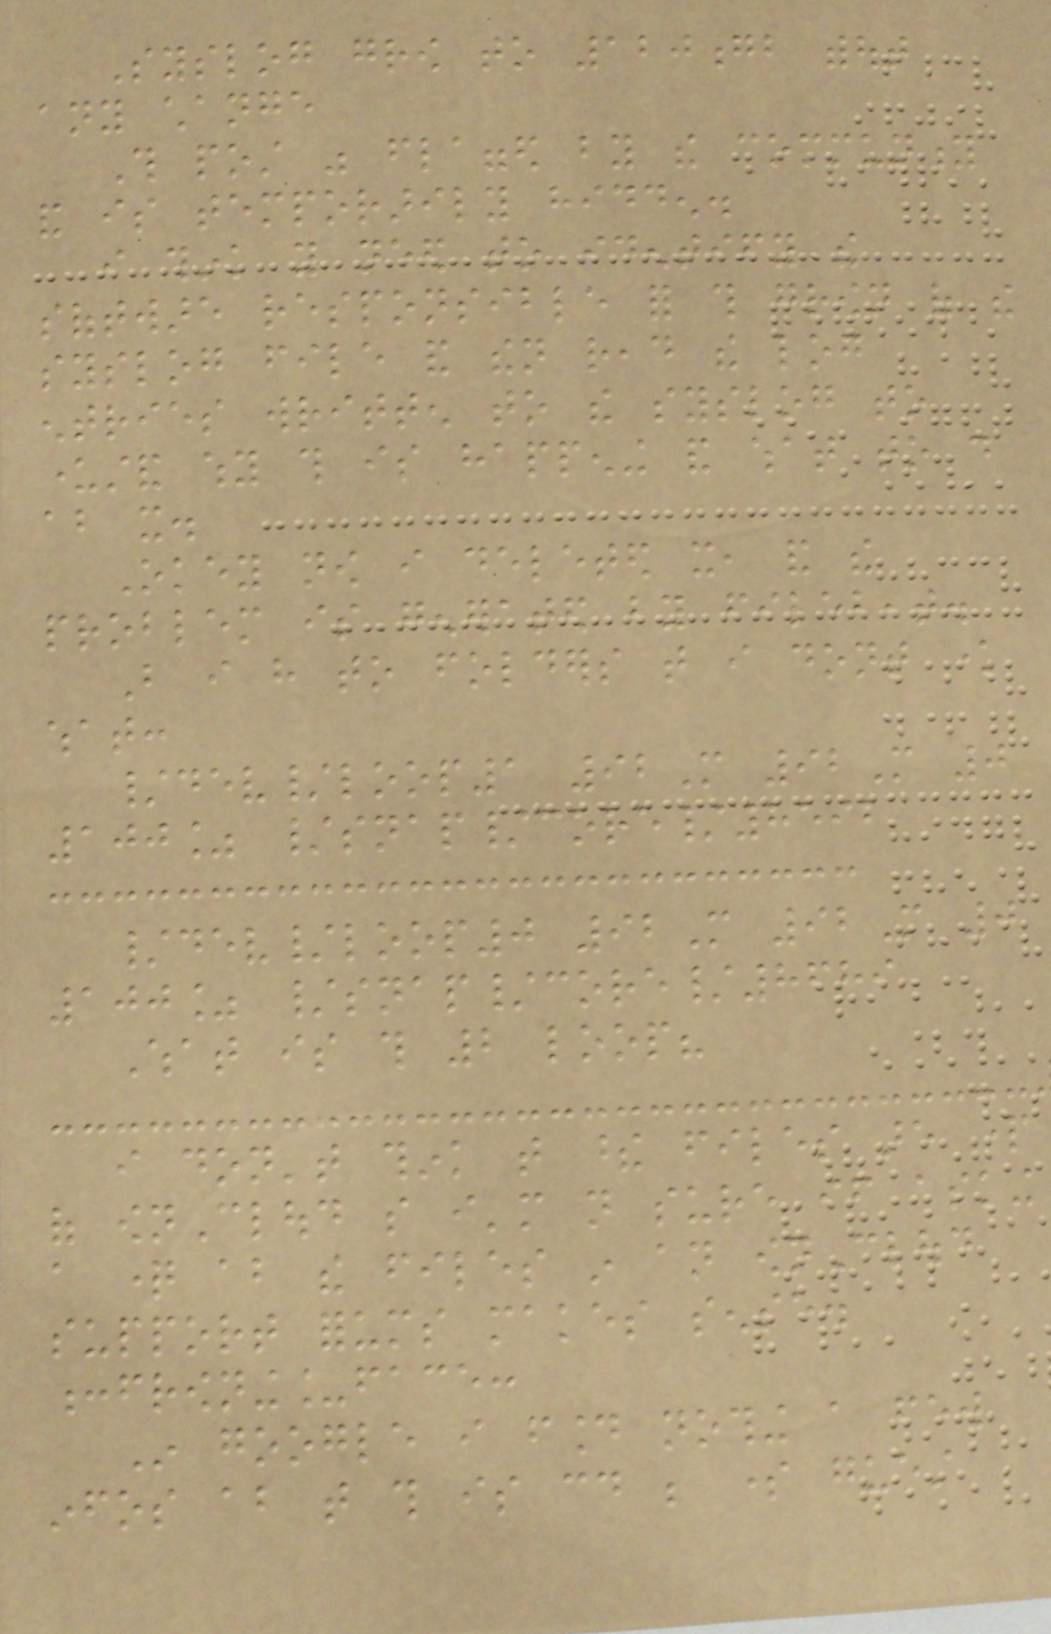Syslog grow to 120gb without
any change
This post was flagged by the community
and is temporarily hidden.
i think you need to identify the
software responsible for this grown of the
syslog file and then read the log
entries written to the syslog to
understand why this is happening and what to do
about it.
Okey now i deleted it, and the
problem is generated by filebeat.
But i have to folders that i dont know
what:
/dev/loop1 92M 92M 0
100% /snap/core/8592
/dev/loop0 92M 92M 0
100% /snap/core/8689
What is this 2 loop?
i don't think that these files are part
of ownCloud so i'm not sure if asking
a question about the files in an ownCloud
support forums makes sense.
:frowning_face:
In google i found nothing a few
infos about that this is could be some guest
